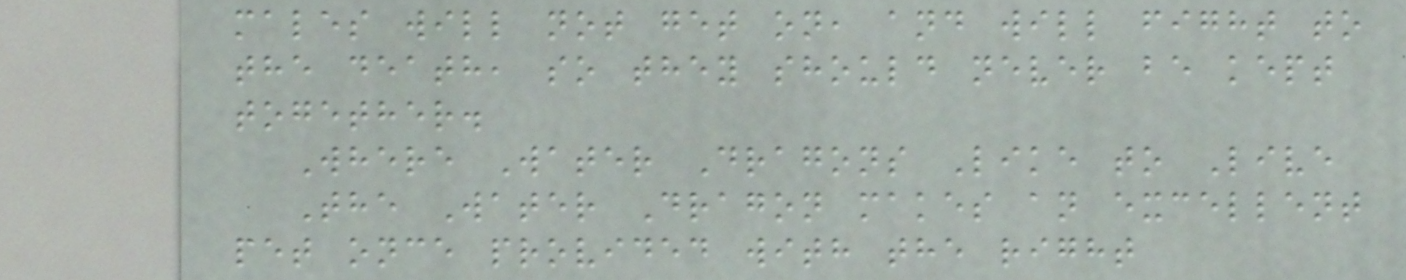males will not get on, and will fight to
the death, so they should never be kept
together.
Where Water Dragons Like to Live
The Water Dragon makes an excellent
pet once provided with the right
